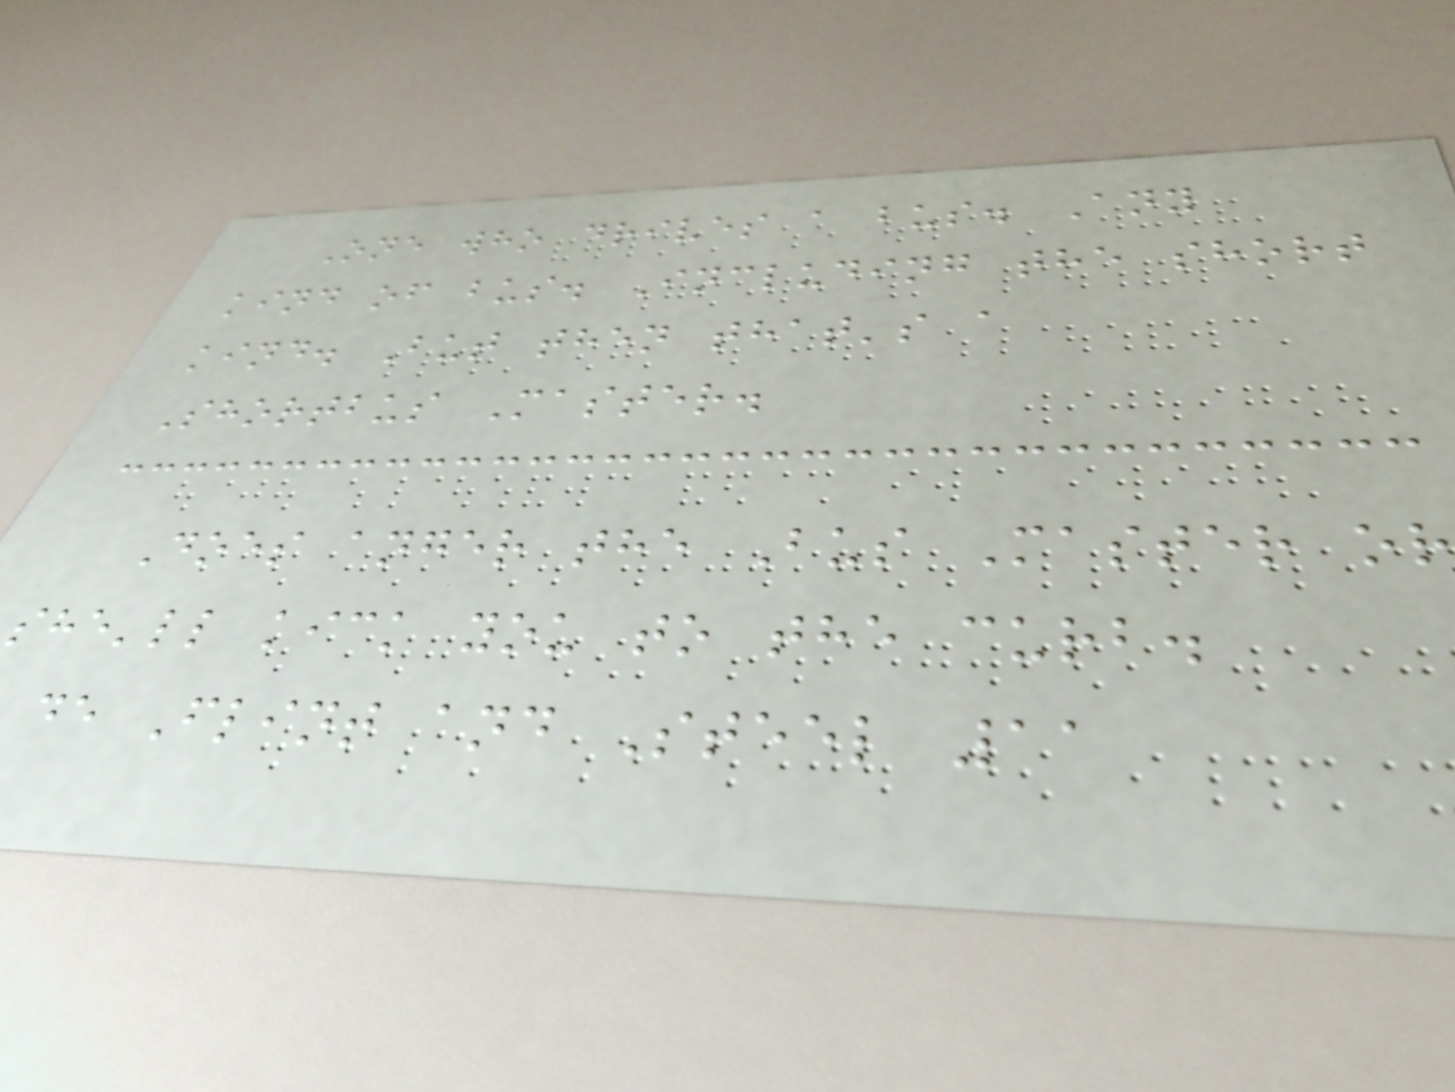One who drives a bus. Any
kind of bus. Including the short
kind. But then that's a
Shortbus Master.
Does anger the Bus Master or
she'll kick you to the curb.
de Flint and Steel 11
